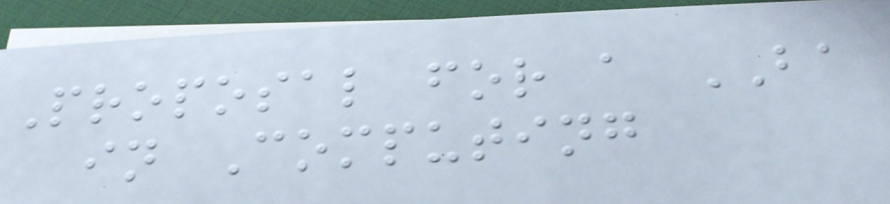Proposal for a BA
in Computing
